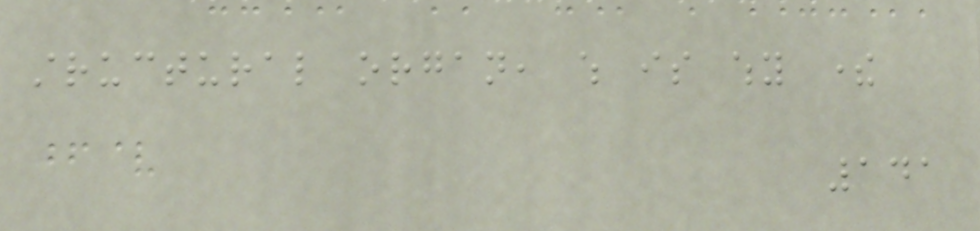structural organ, which is why there
141
